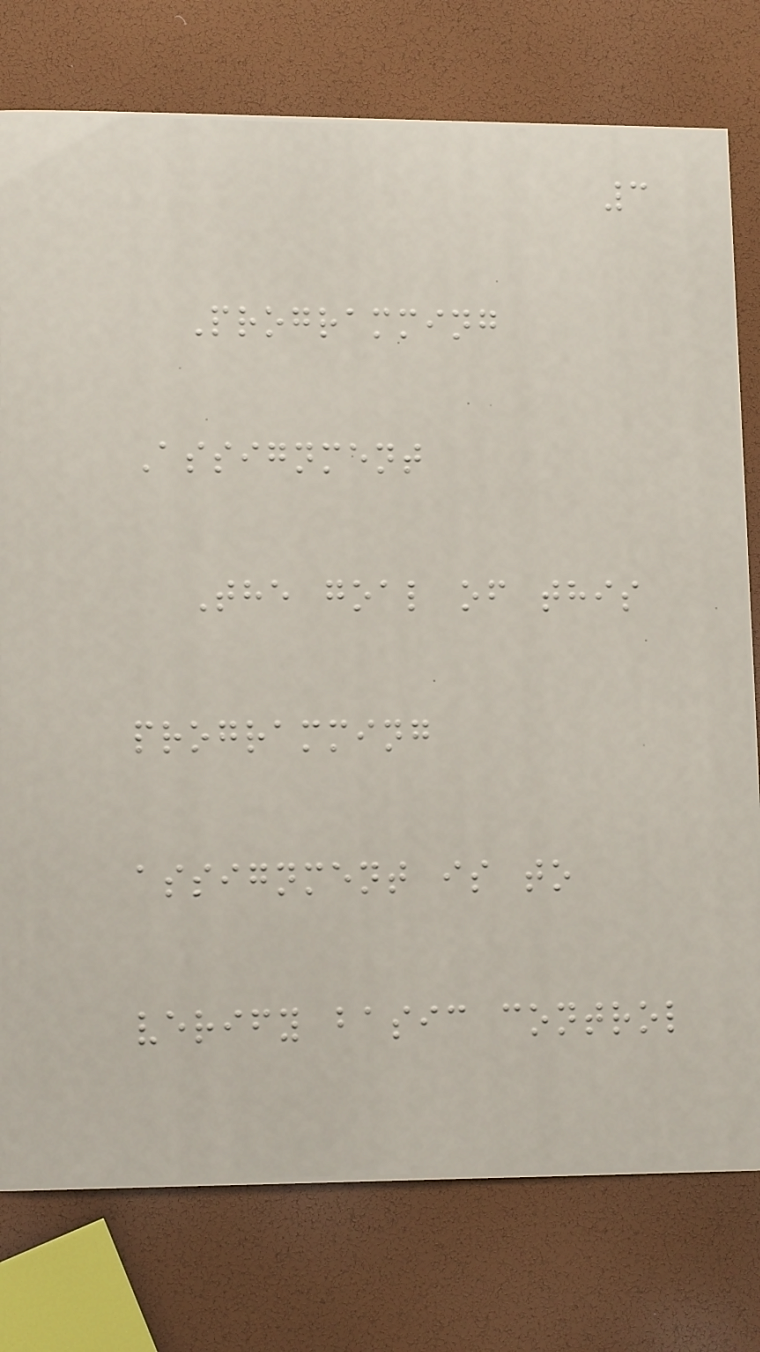3
Programming
Assignment
The goal of this
programming
assignment is to
verify basic control
